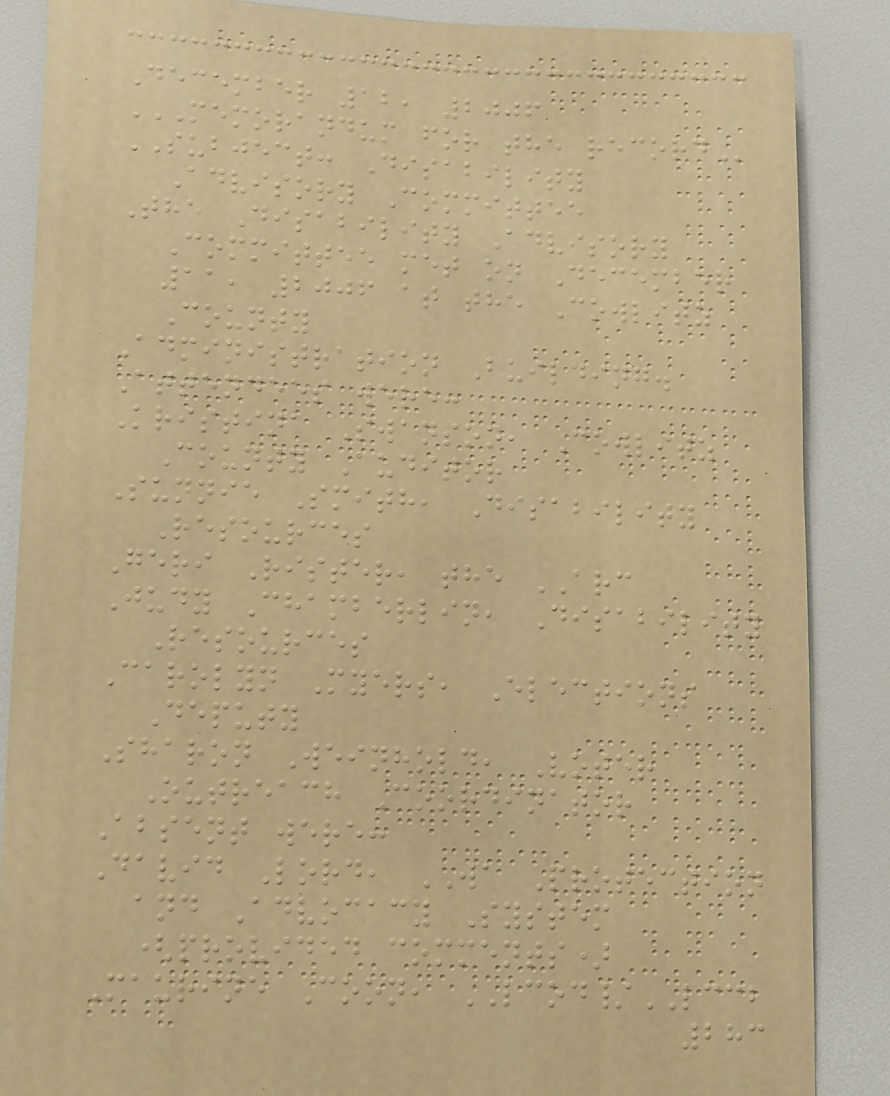December 12, 2006
MEMORANDUM FOR THE RECORD
SUBJECT: Disability
Advisory Committee
The Disability Advisory
Committee met on December
11, 2006 at the Cowlitz
County
Administration Building.
Attendees were:
Kristina Swanson, Cowlitz
County Auditor
Sunnie Smith, Disability
Resources
Geri Rister, the ARC
Judy Chamberlin, Disability
Resources
Carolyn Myers, Elections
Deputy
Sharon Weinhold, Voter
Outreach Coordinator
Absent were:
David Lord, WA Protection
and Advocacy System
(provided comments)
Maurine Coon, LCOD/LCCB
283
